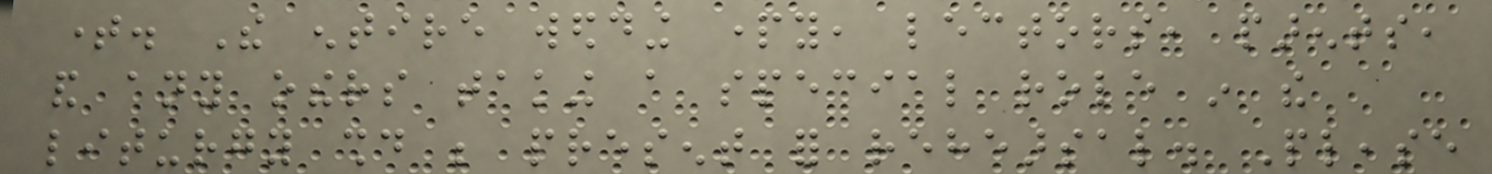time. The entire wedding party, lectors, parents,
and any others taking a special role in the
liturgy should be present for rehearsal. Please
